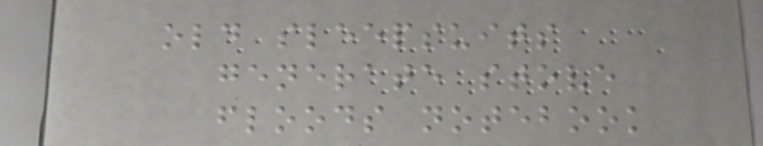old sleepsuits
generate stove
floods notebook
